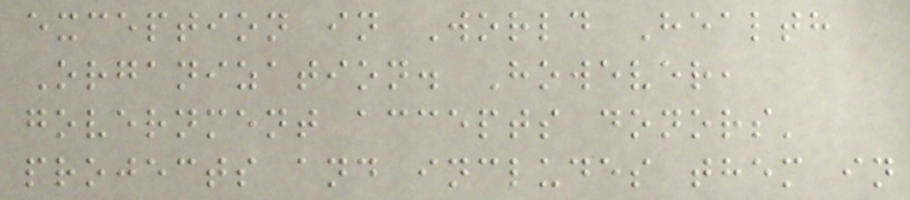exception in World Health
Organization. However,
government accepts donors'
projects and includes them in
